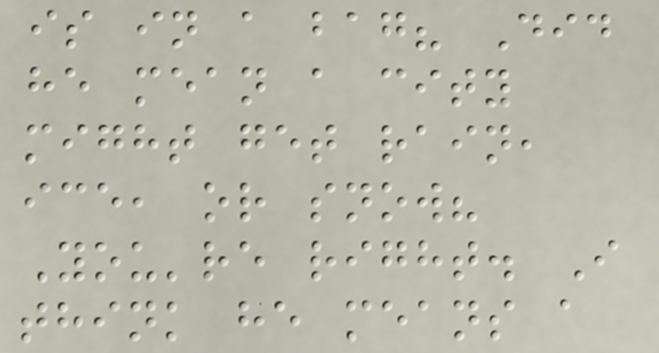is in a bag? Did
he mean a city
might get rain,
ice, or snow?
You're right. I
think he means a
